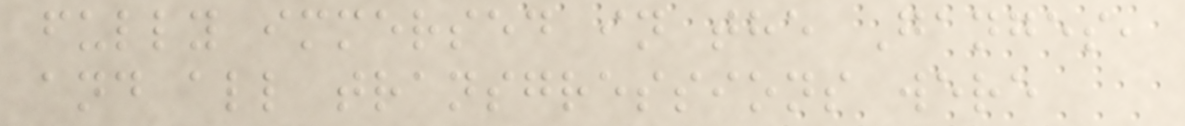fully immersed in the Ganges,
and all transgressions were
